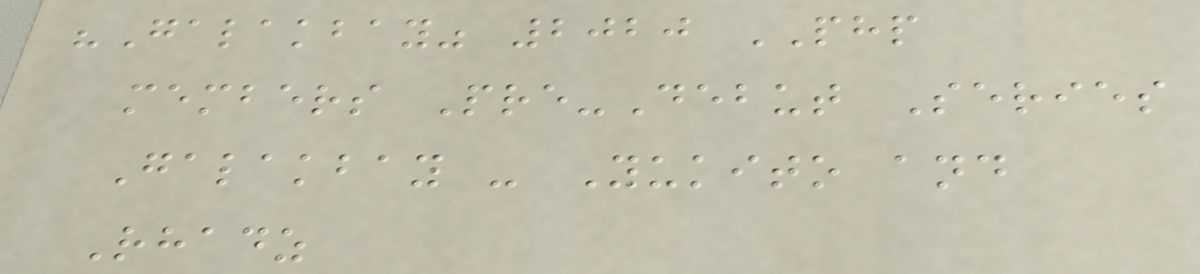"Galakbay" 2020 PHP
members Pre-Debut Series
Galakbay - Yukito and
Rhadz
